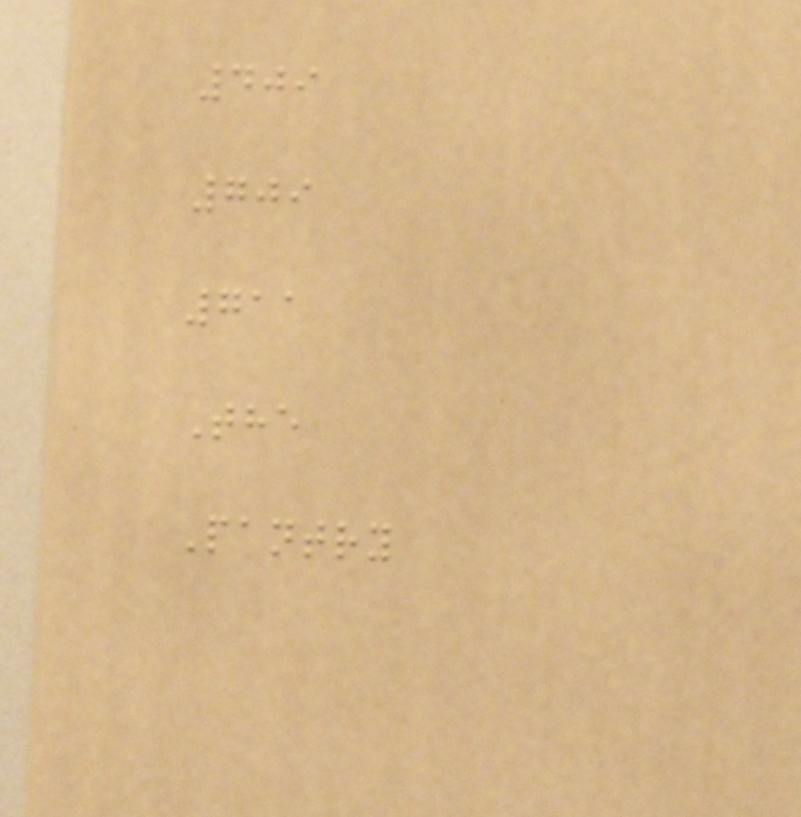409
709
711
The
Pantry
